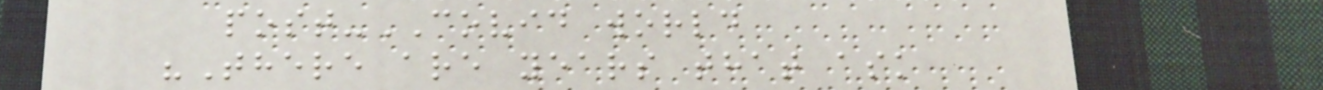post-COVID world
"There are years that ask
